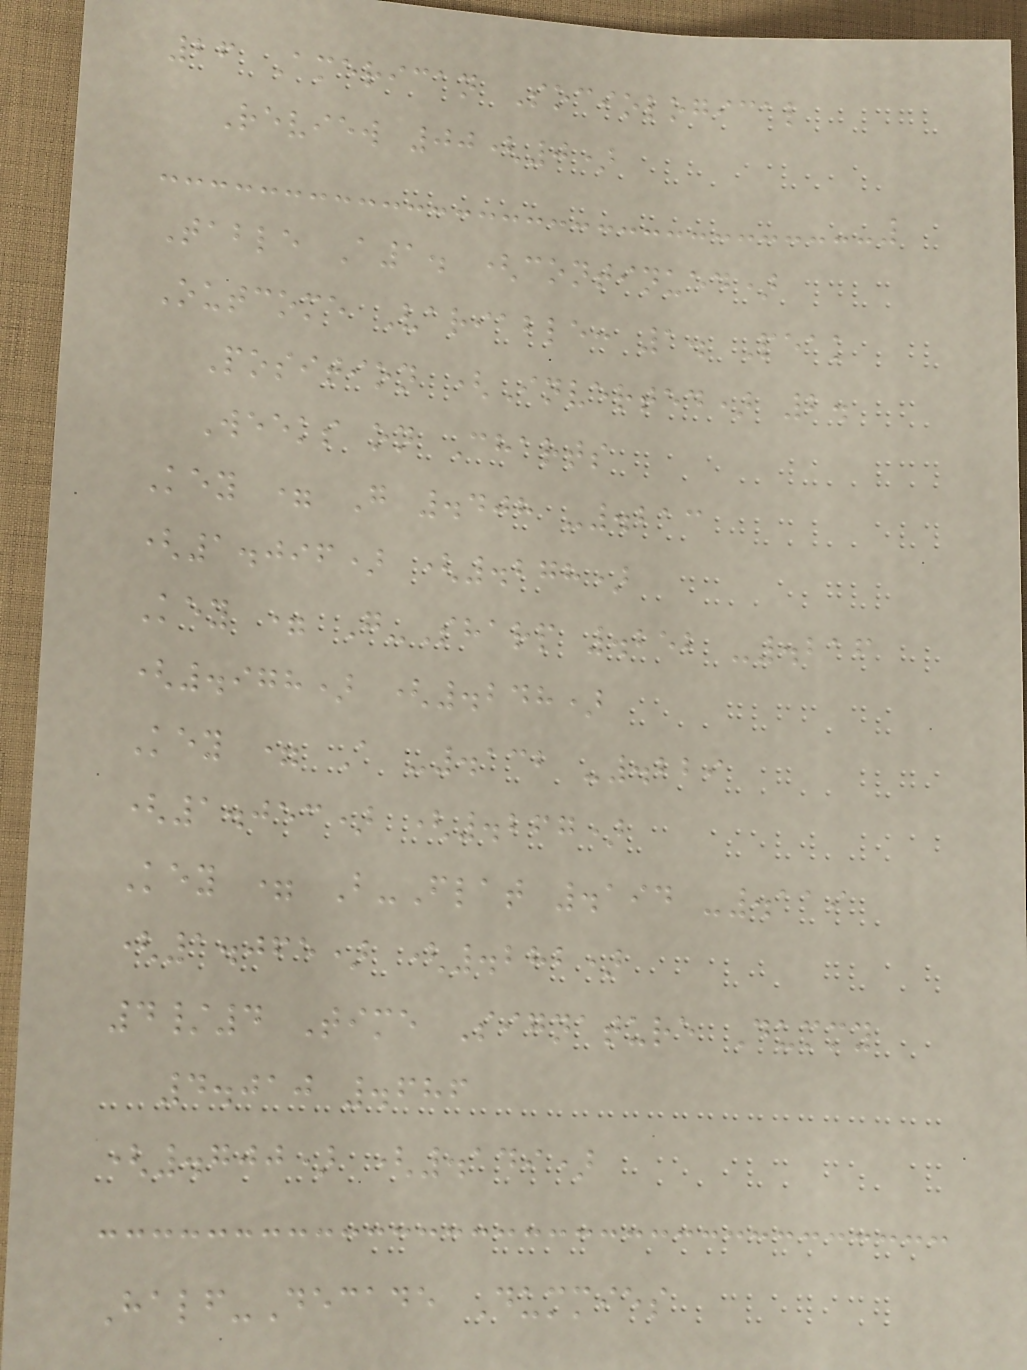26 American Sociological
Review 00(0)
Table A1. (continued)
Outcome Variable: 1. Peak
Position (Inverted) 2.
Weeks on Charts
Key = G .408 -.213
(1.096) (.278)
Key = G-Sharp .252 -.216
(.978) (.248)
Key = A -.132 -.229
(1.053) (.267)
Key = B-Flat .194 -.119
(1.065) (.282)
4/4 Time Signature Dummy
4.010 .686
(.700) (.149)
Half-Decade Dummies
